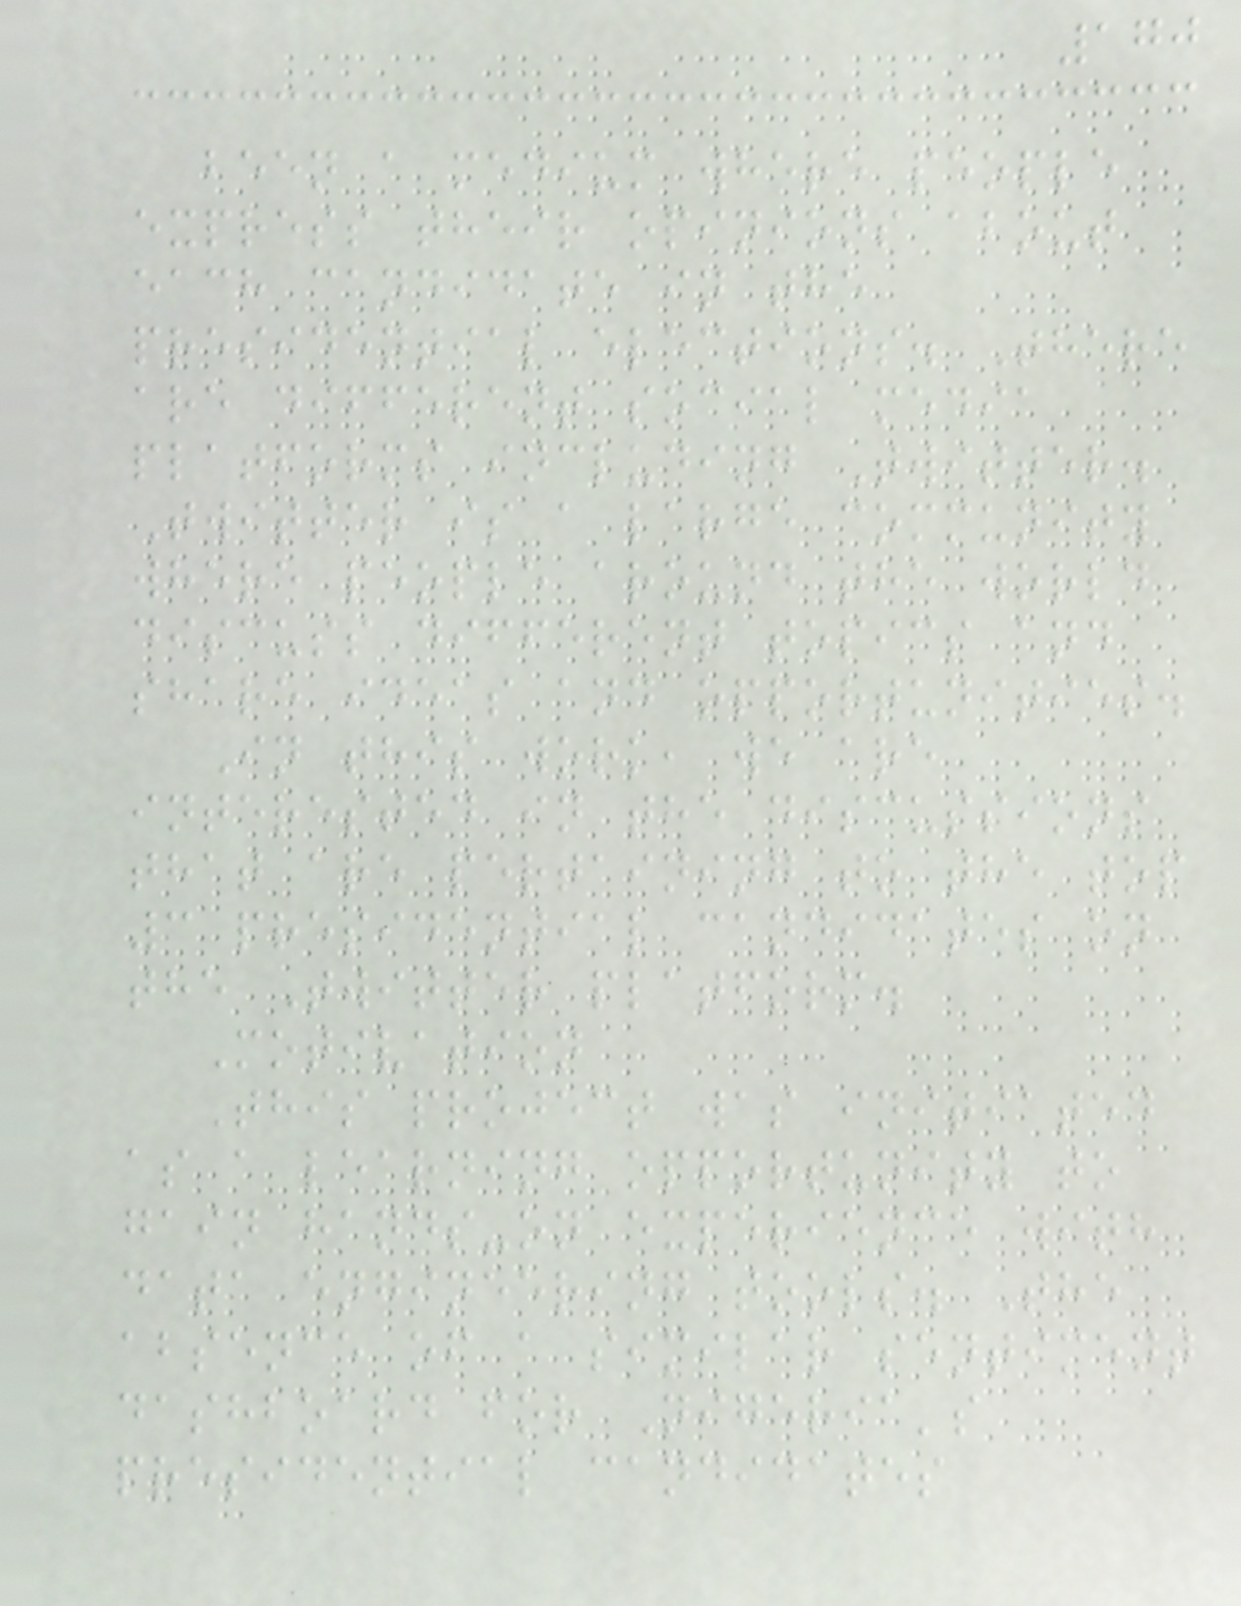170
been a medium where people
express their opinions about
each candidate in the
presidential elections. There
are different social media
platforms including Twitter.
Twitter is a large community
where people around the world
discuss different topics and
share ideas and opportunities.
In this work, we are
interested in the discussions
that are pertaining to the top
3 presidential candidates on
the Twitter platform.
Motivation
This project was initiated
as a learning opportunity to
gain hands-on experience with
data engineering tools. The
absence of a similar sentiment
dashboard for Nigeria's
presidential candidates
